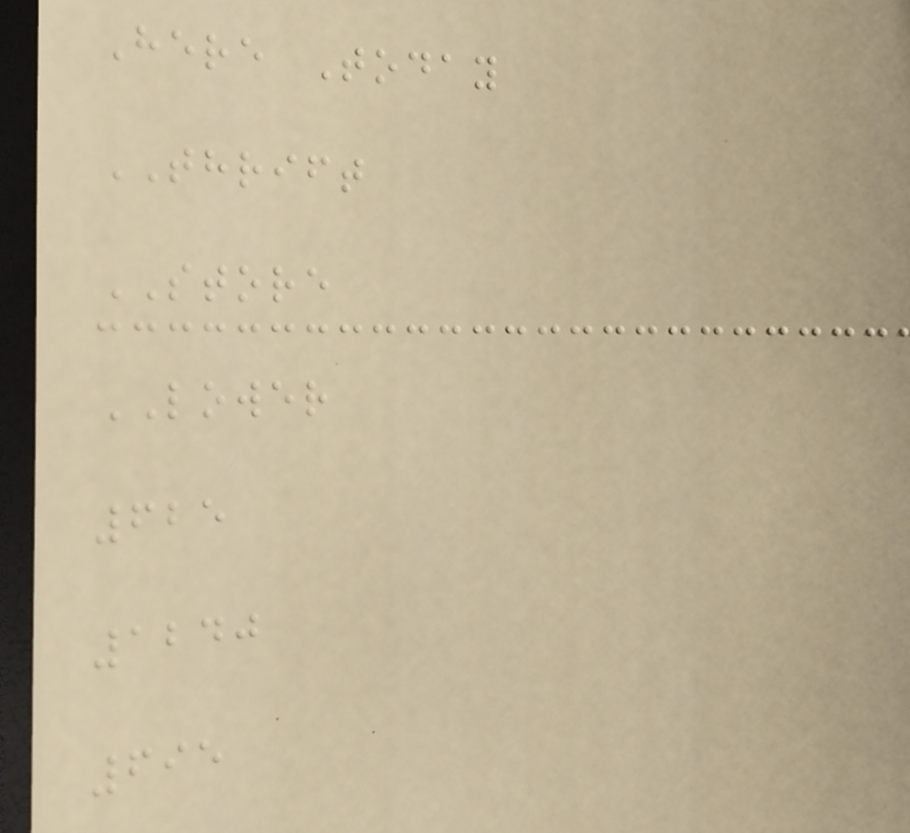Here Today
THRIFT
STORE
LOWER
625
1240
695
